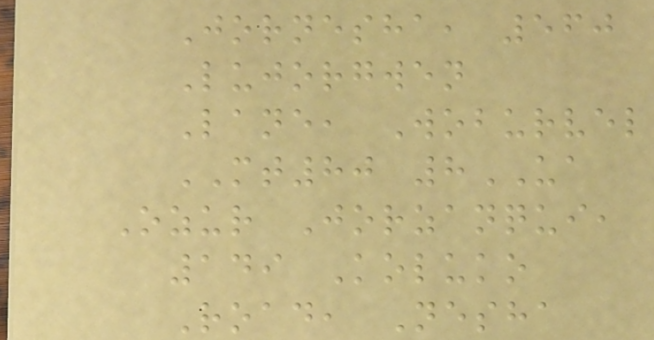Jornesha, 560
Lujorgwen
Lane, Woburvel
MT80 8UA
Ozur Jorzanqui,
149 Koluko
Road, Nesha
